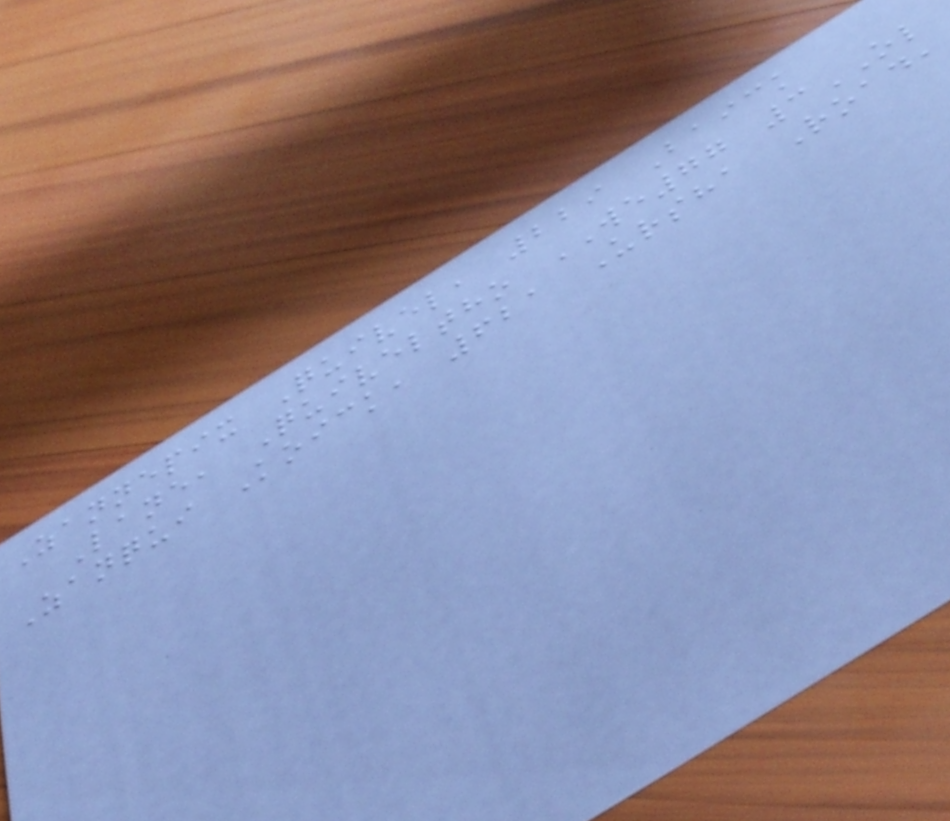Zannepix Quivel, 229 Baick
Lane, Quiveltho WE77 3OL
Zanqui Koick, 621 Ursha Road,
